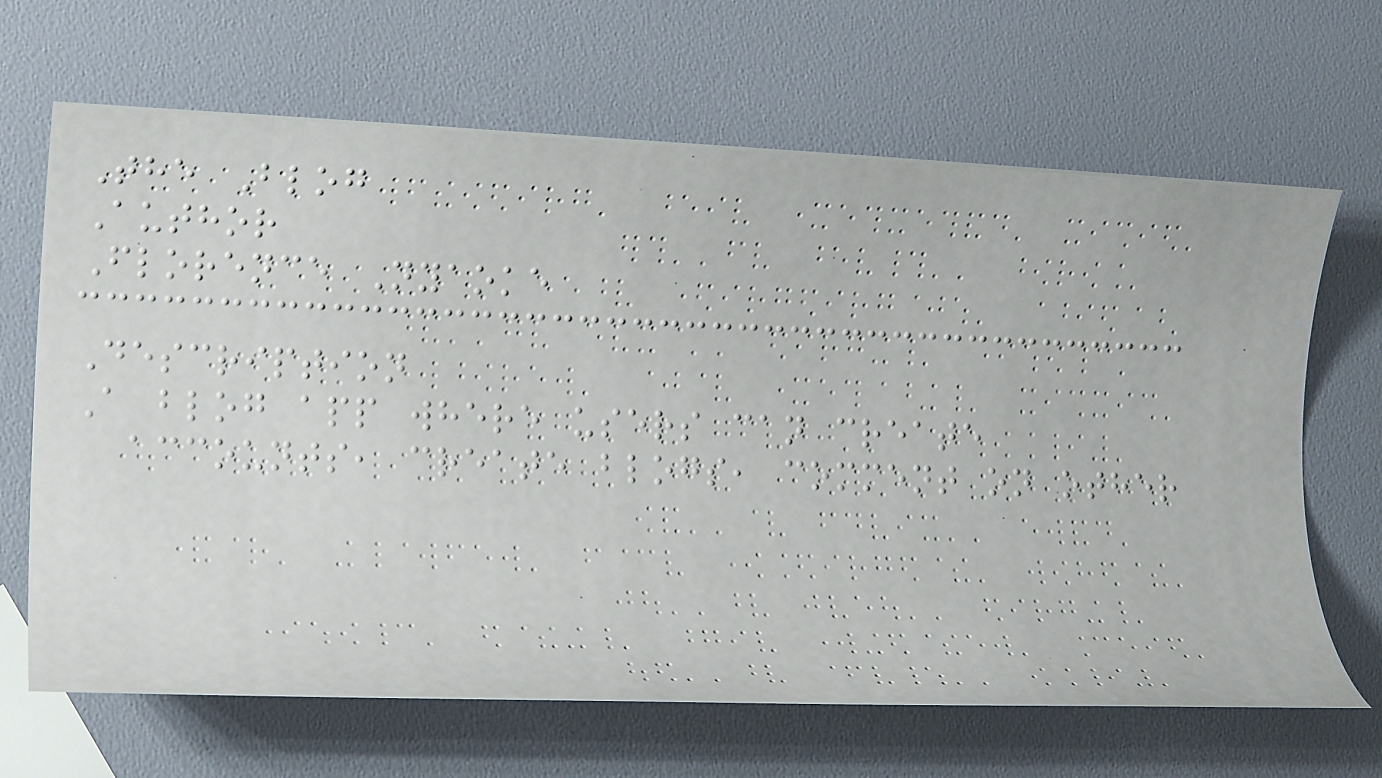The Blog
Author
Florence Nyaoke
Description
A blog app where users can create
accounts, create blogs, comment on other
